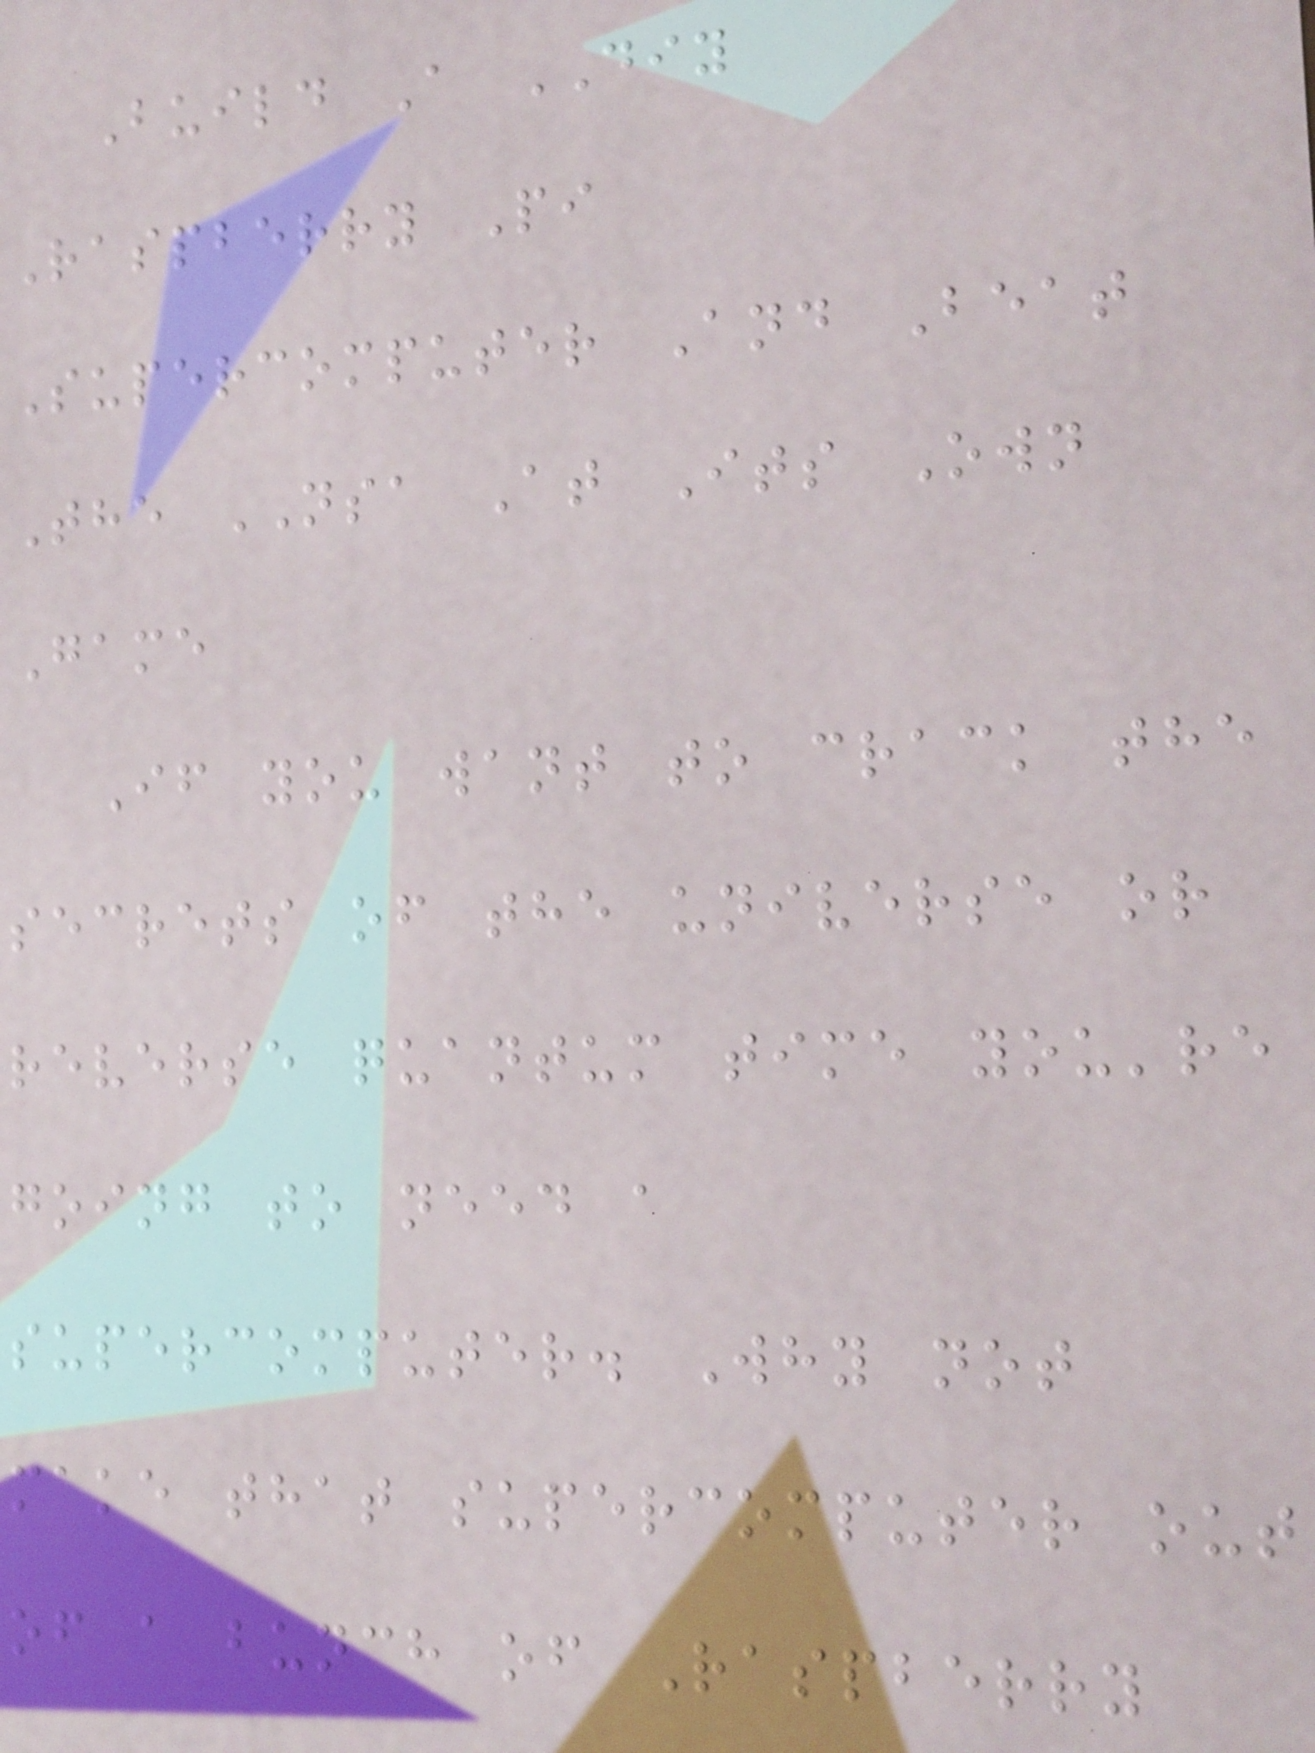Build A DIY
Raspberry Pi
Supercomputer And Beat
The NSA At Its Own
Game
If you want to crack the
secrets of the universe or
reverse quantum time you're
going to need a
supercomputer. Why not
make that supercomputer out
of a bunch of Raspberry
